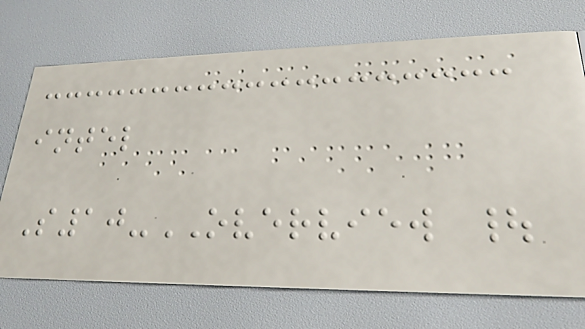intel
S10-OVERVIEW |
